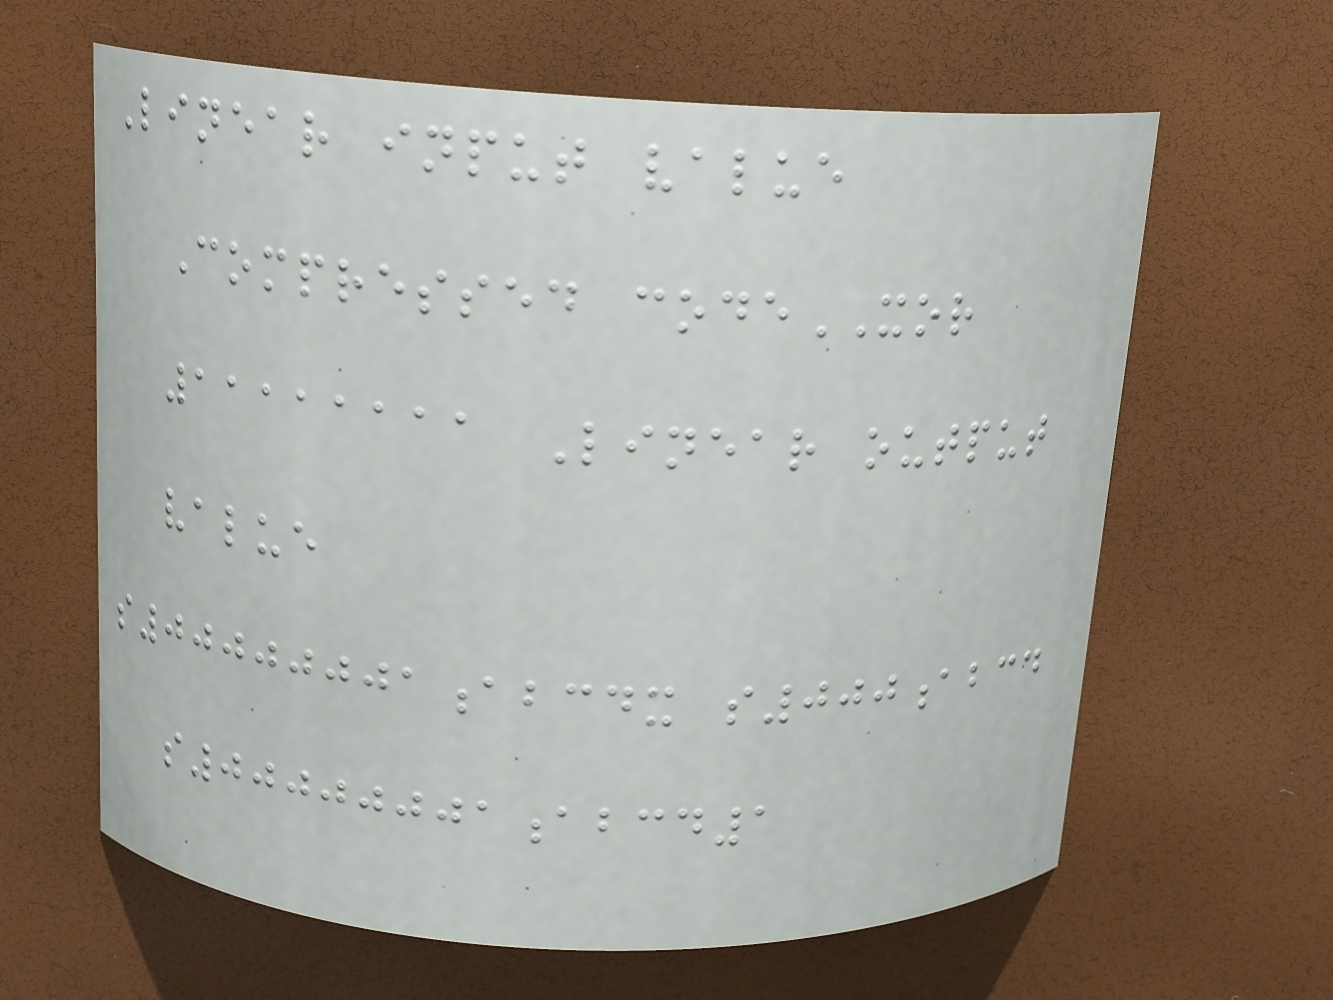Linear input value
Compressed codeXOR
11111111 Linear output
value
s00000001abcdx s000abcd
s00000001abcd1
